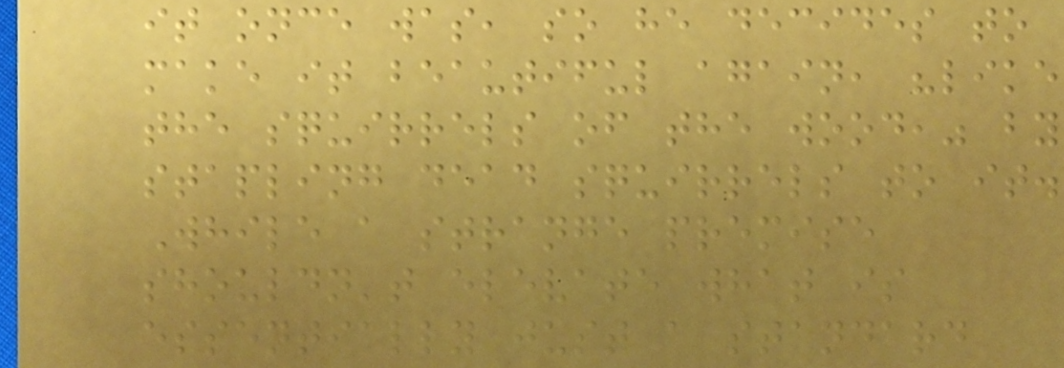it once was, so he decides to
make it beautiful again, "like
the squirrels of the wood," by
stapling dead squirrels to it.
While a strange premise
shouldn't elevate what is
essentially just a standard
